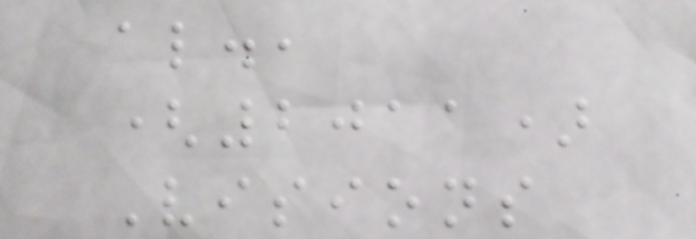al.,
(2011)
Visions
